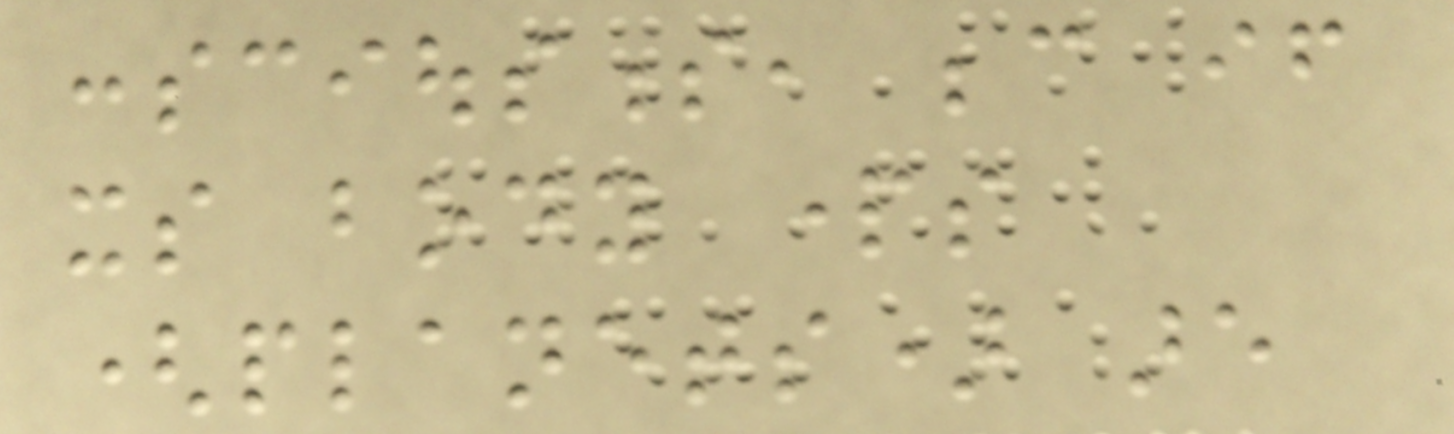consciousness, because if
its body parts
(planets) are
